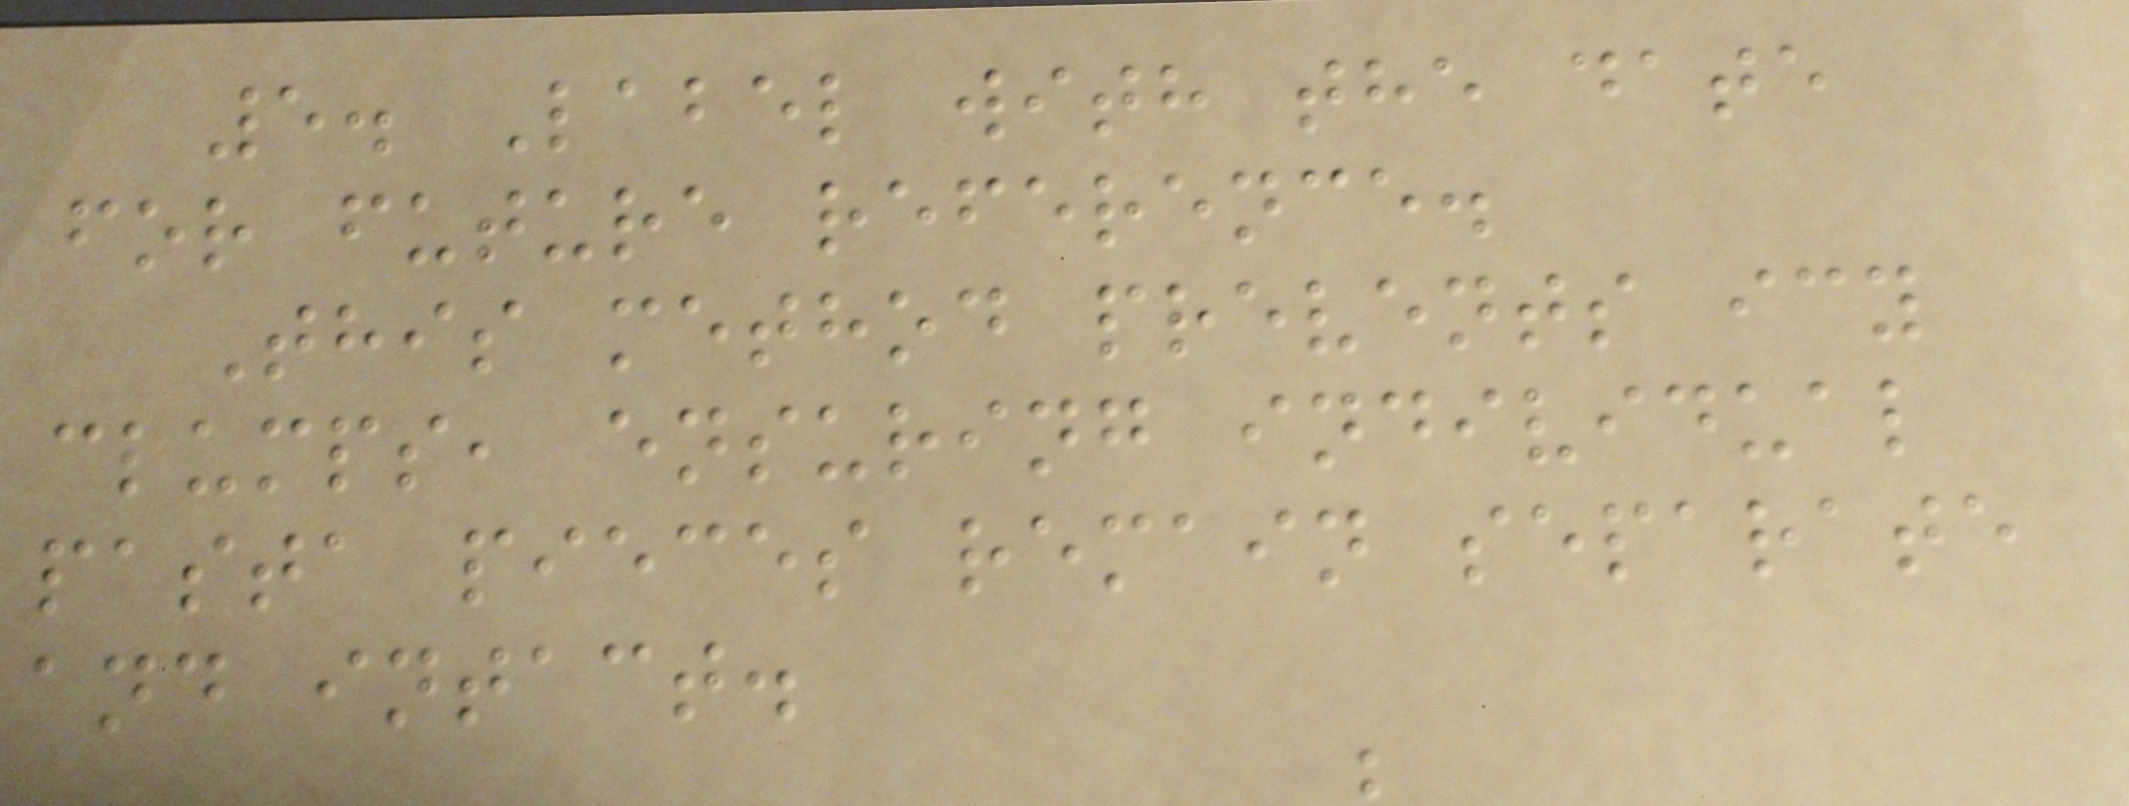5. Label with the date
for future reference.
This method prevents icy
clumps, ensuring individual
pasta pieces remain separate
and intact.
